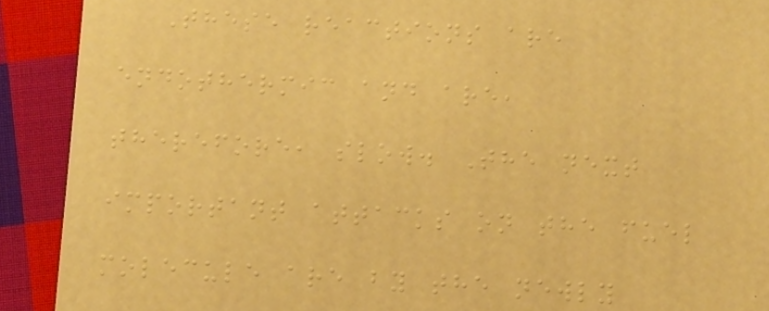These reactions are
endothermic and are,
therefore, slow. The next
important attacks on the fuel
molecule are by the newly
